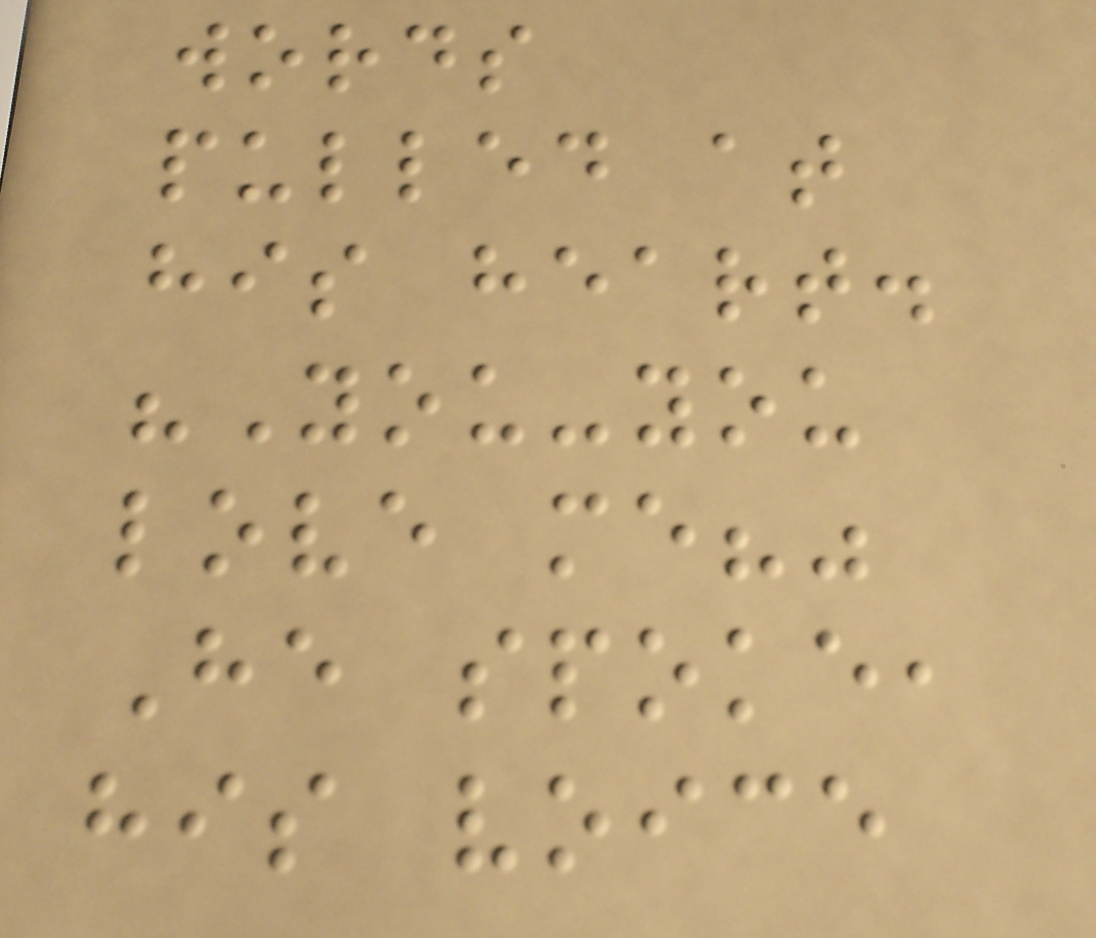words
pulled at
his heart.
"You-you
love me?"
He spoke,
his voice
